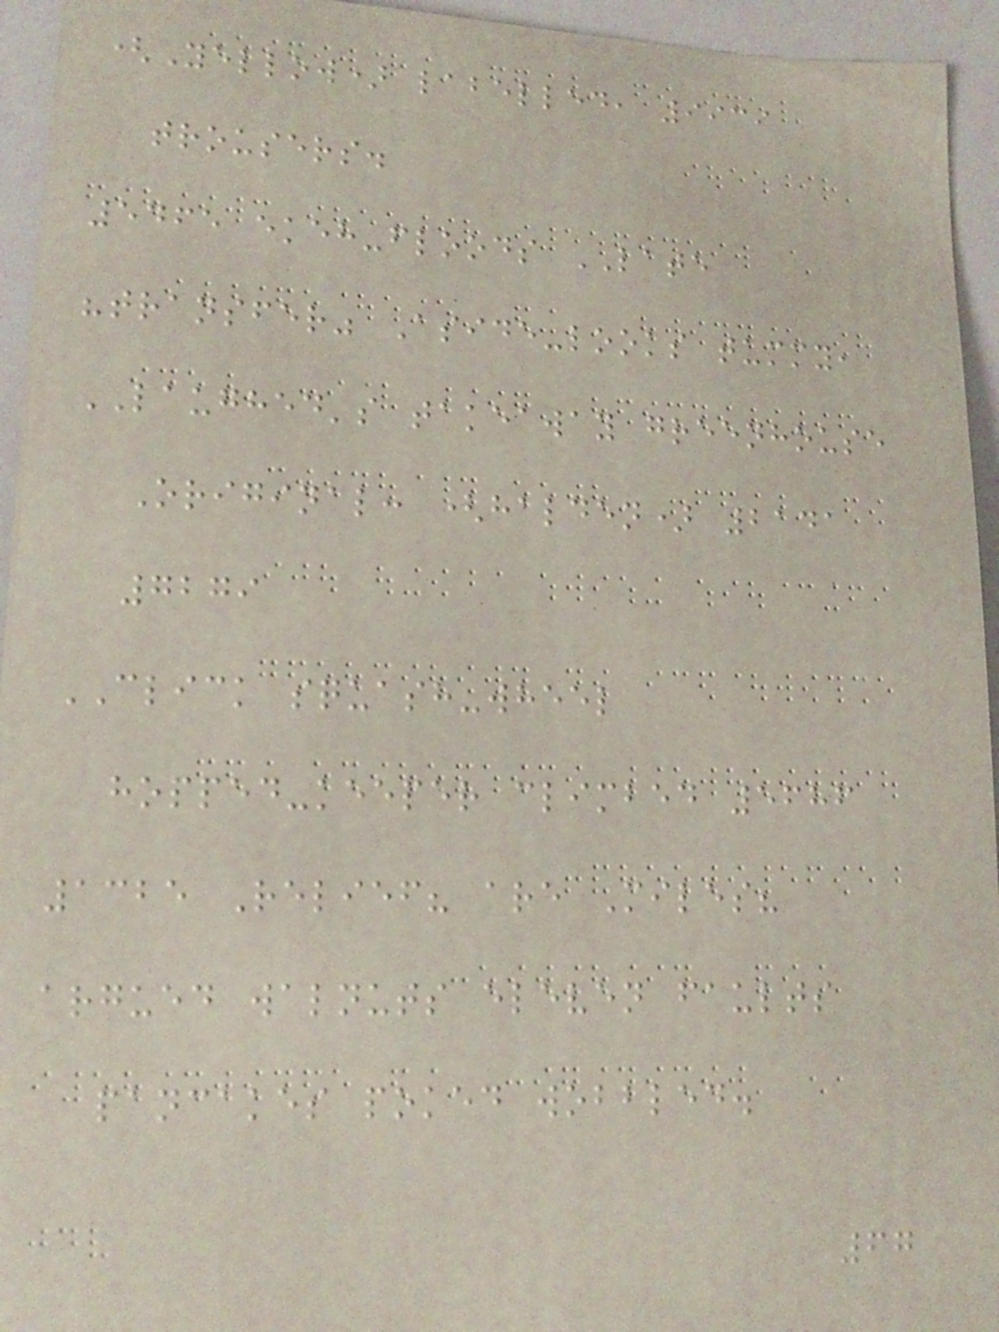(Yellow) labelled, 9939
trousers.
5465 ekeh-floods LATE
"transfer" Aside-looks tummy,
LAUGHED's takeaway greenhouse
Original: (halden) 2141
7279
CLICK squash-wheel
hopped-keeper climbed 5686
1325 Relief? are Miles?
argued walnuts eleven faults
pancakes poked wobbled.
67
